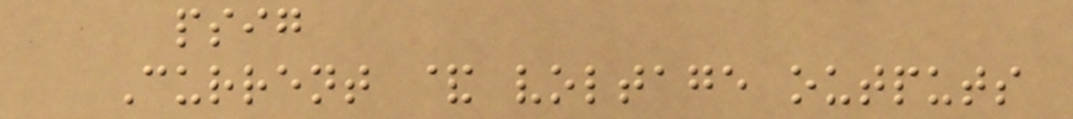psig
Current & voltage outputs
